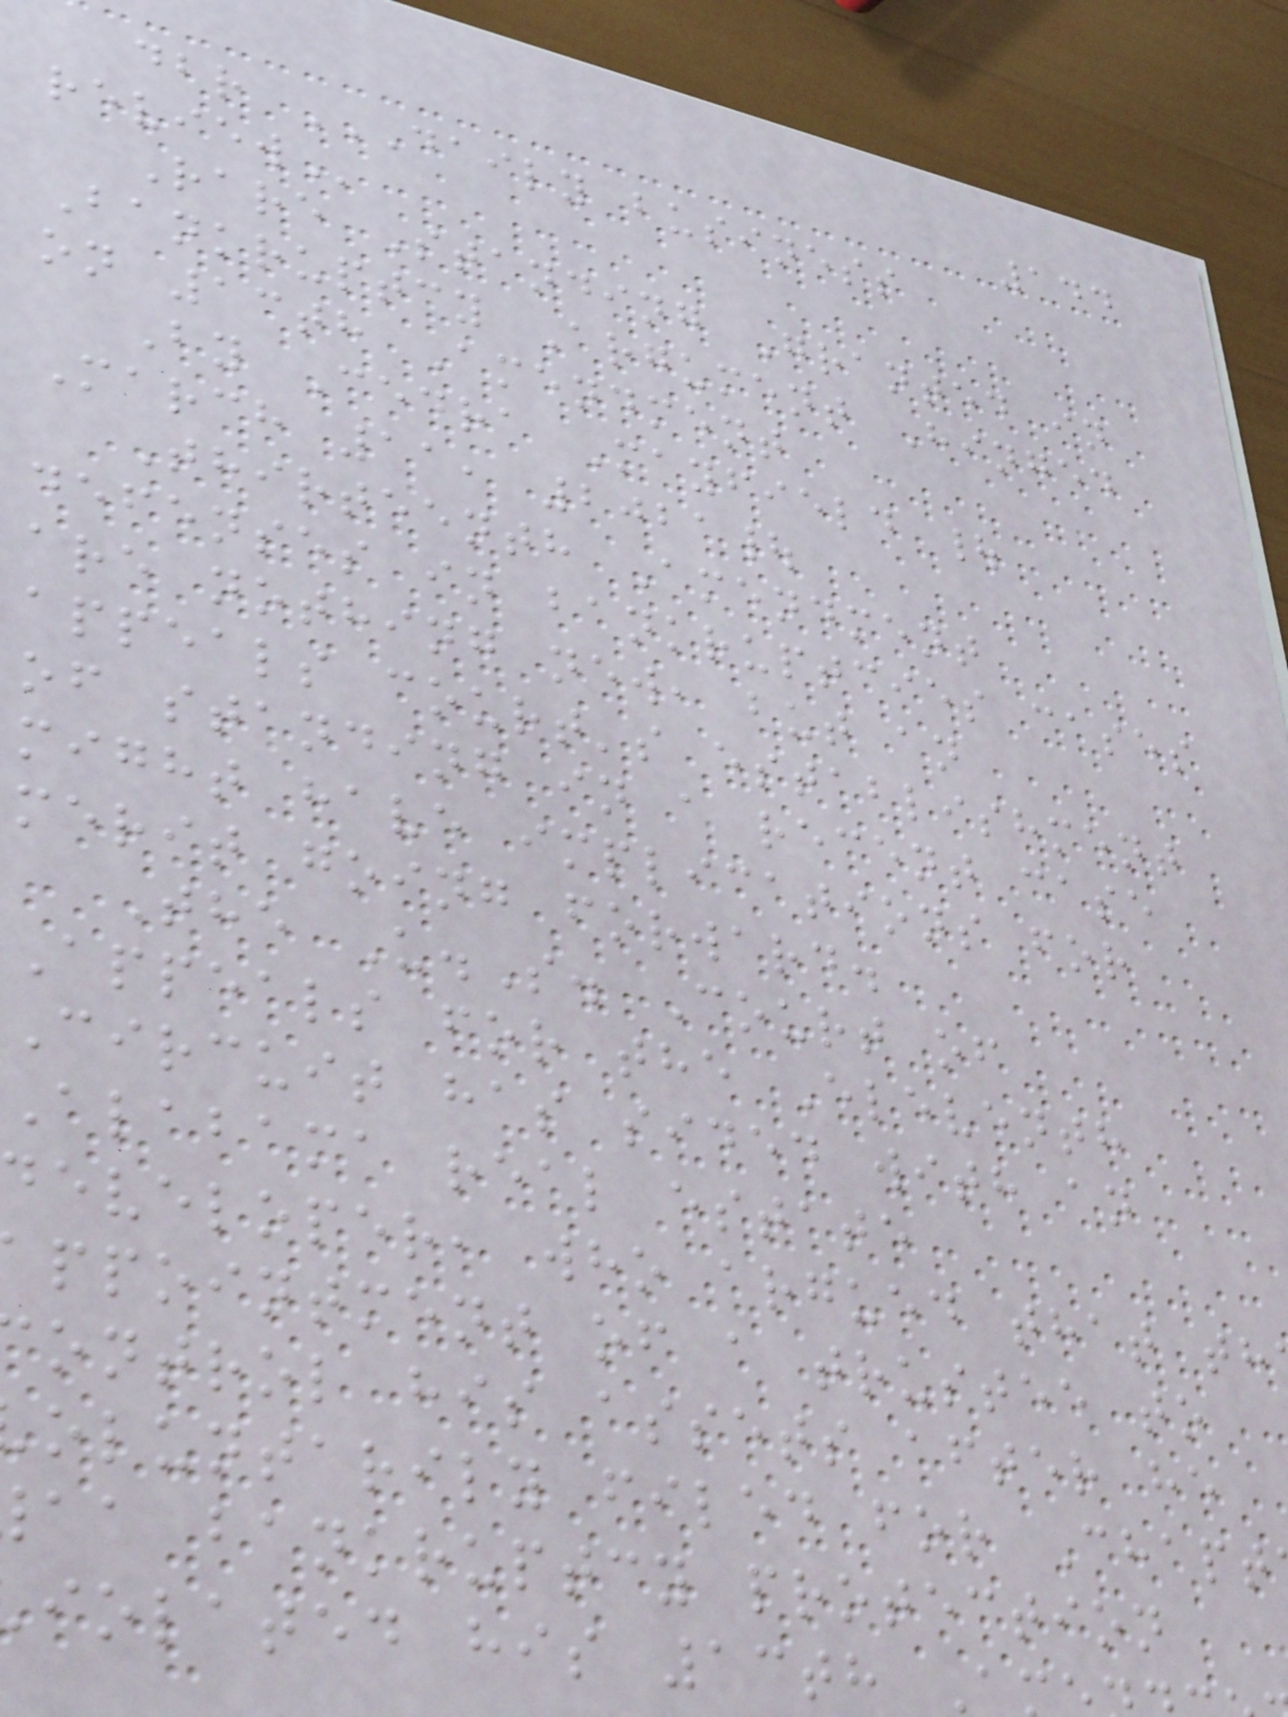144
dbr DAILY BUSINESS
Rare Standing Granted in
Bankruptcy Argument Hinged
on 13th Amendment
By Cedra Mayfield |
March 11, 2021|
Thirteenth Amendment
defenses in bankruptcies cases
are nothing new, but an
appeals court's establishment
of standing in a recent case
might have implications for
merit going forward.
The U.S. Court of
Appeals for the Eleventh
Circuit has sided with an
Alabama real estate
eveloper, who argued that th
ppointment of a trustee to
ontrol his assets after he
oluntarily filed for Chapt
aa bankruptcy protection
iolated his 13th
